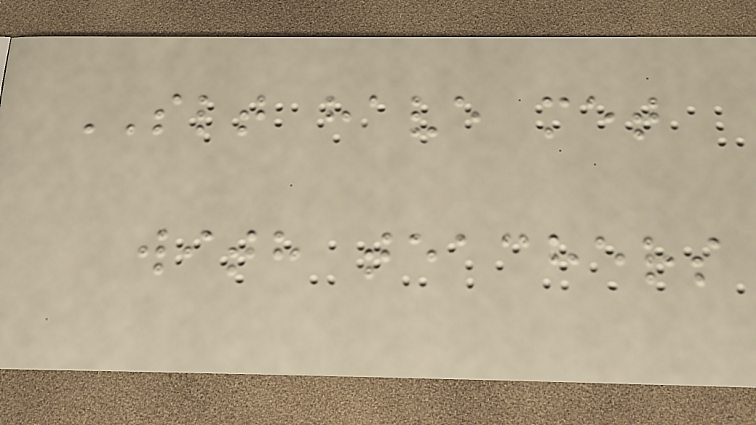SLT have met
with teachers
